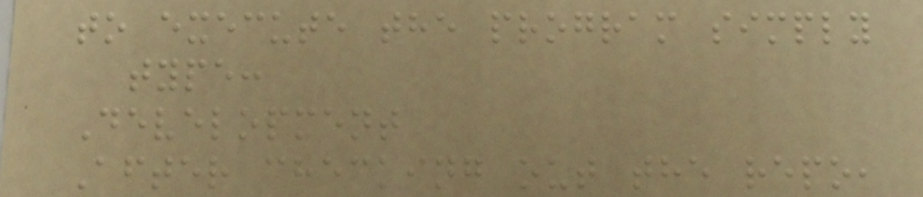to execute the program simply
type:
Development
After checking out the repo,
